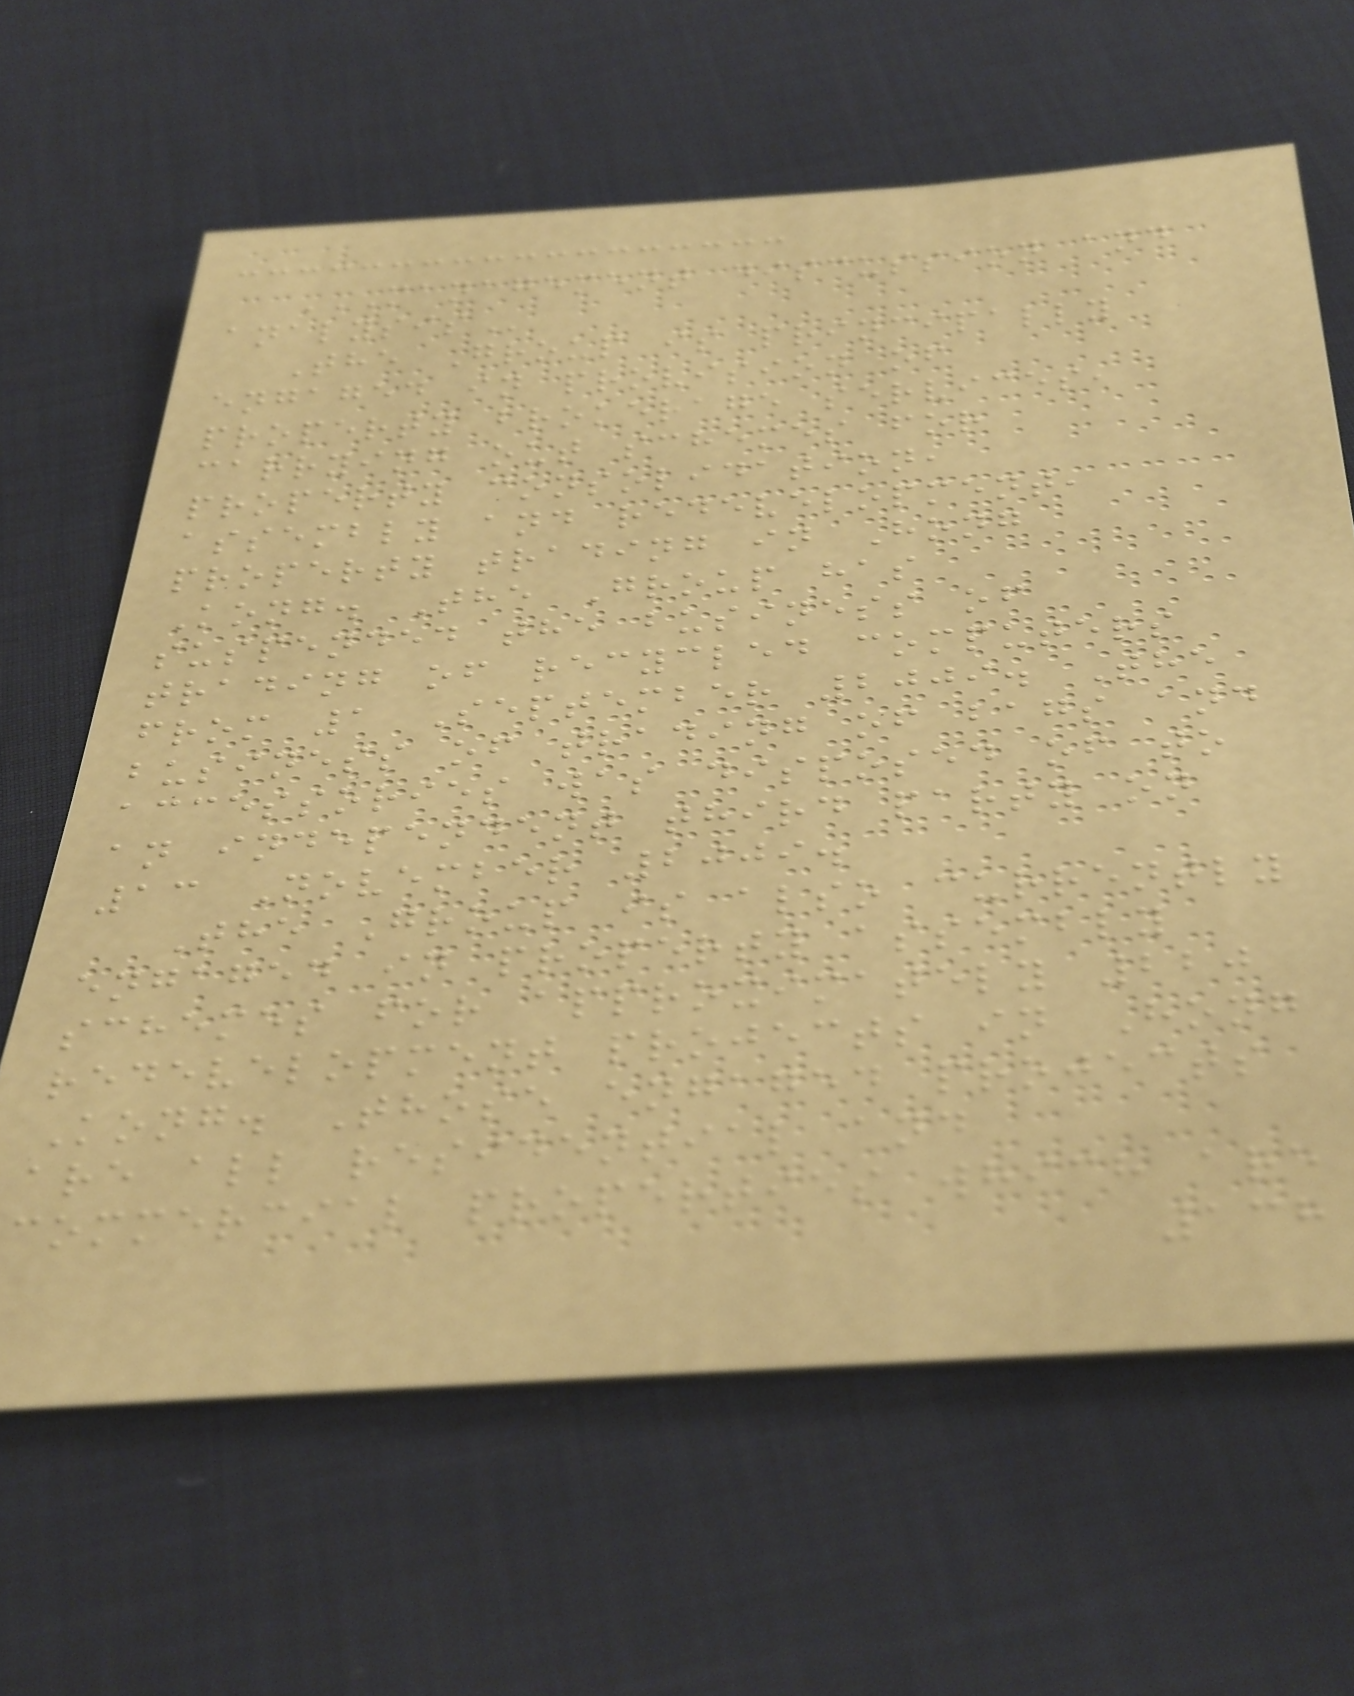MANAGEMENT DISCUSSION AND
ANALYSIS
The Group is principally
engaged in provision of
property brokerage services,
carrying out schemes for
property consolidation,
assembly and redevelopment,
property trading in Hong
Kong. The Group has
suspended the business of
trading of recycled computers
from 1 September 2009. The
business of trading of bags and
accessories was disposed of to
an independent third party on
13 November 2009.
The Group is also currently
engaged in property assembly
schemes for approximately 220
redevelopment projects in Hong
Kong. Those engaged projects
are all residential and
commercial properties which are
138
